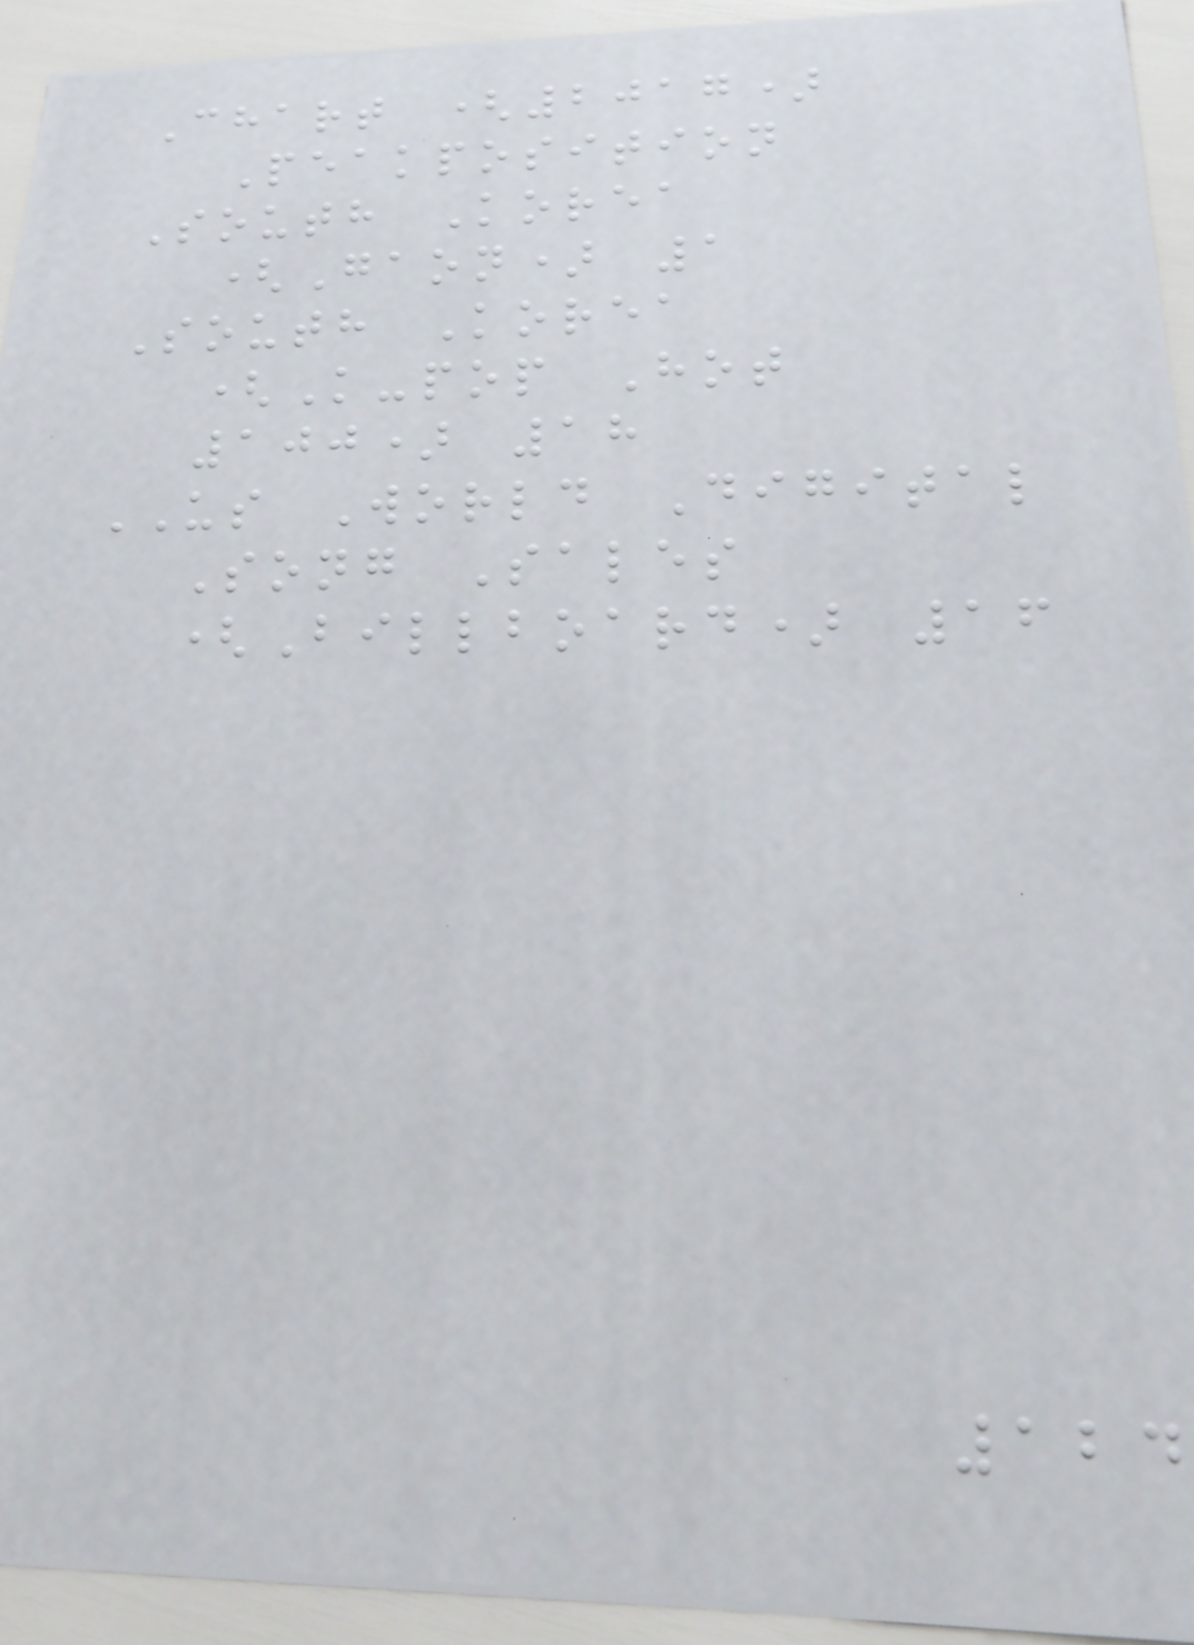Chart (2017)
Peakposition
South Korea
(Gaon) 1
South Korea
(K-pop Hot
100) 18
US World Digital
Song Sales
(Billboard) 16
124
